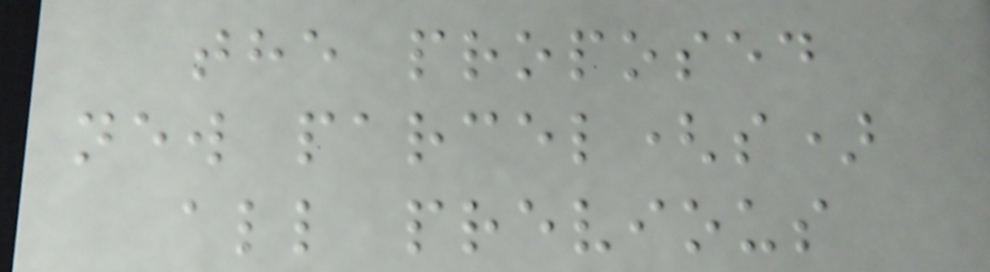the proposed
new parcel(s)
all previous
